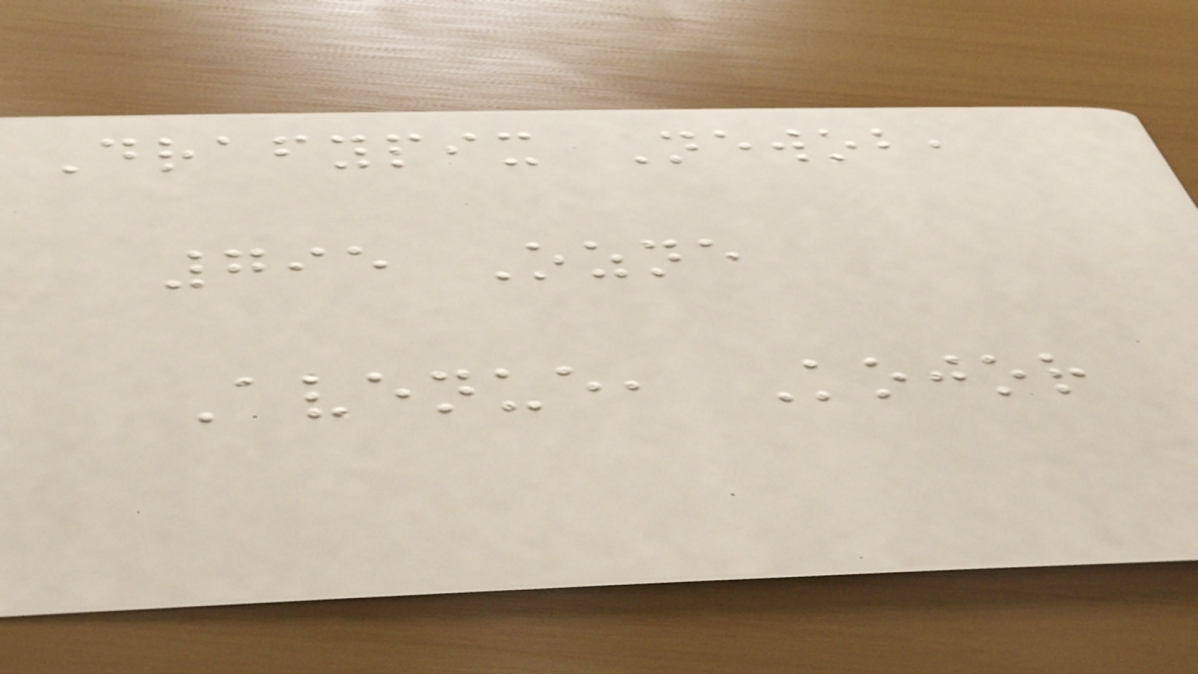Drafypix Newob,
795 Ozne
Avenue, Kojor
